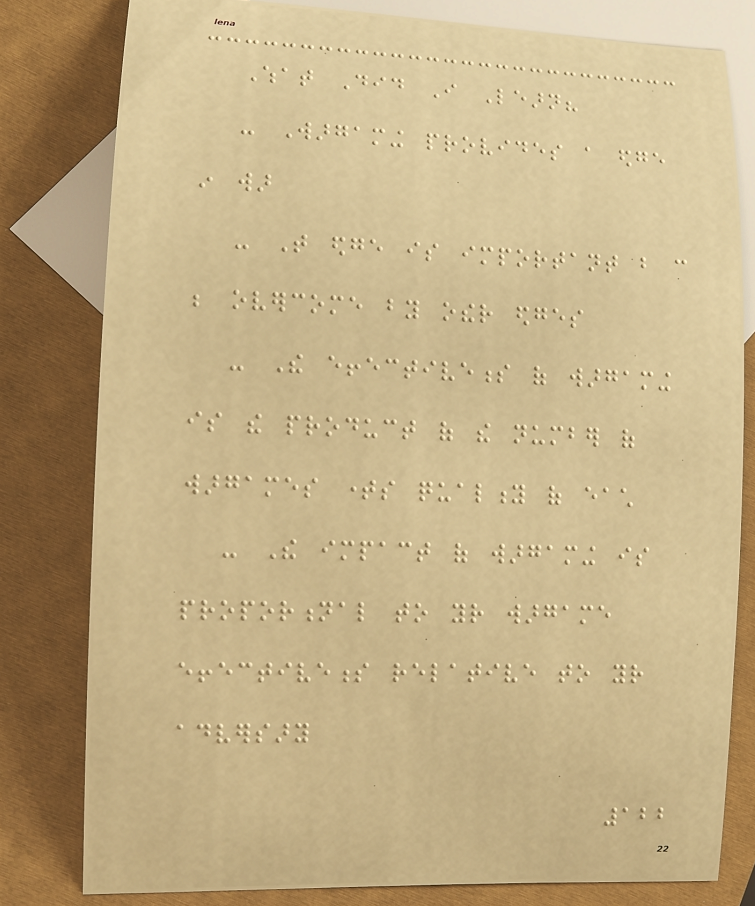What Did I Learn?
- Wargaming provides a edge
in war
- That edge is important but can
be overcome by other edges
- The effectiveness of wargaming
is the product of the number of
wargames times quality of each
- The impact of wargaming is
proportional to your wargame
effectiveness relative to your
adversary
122
